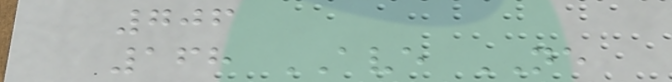706
168 AVE NE
